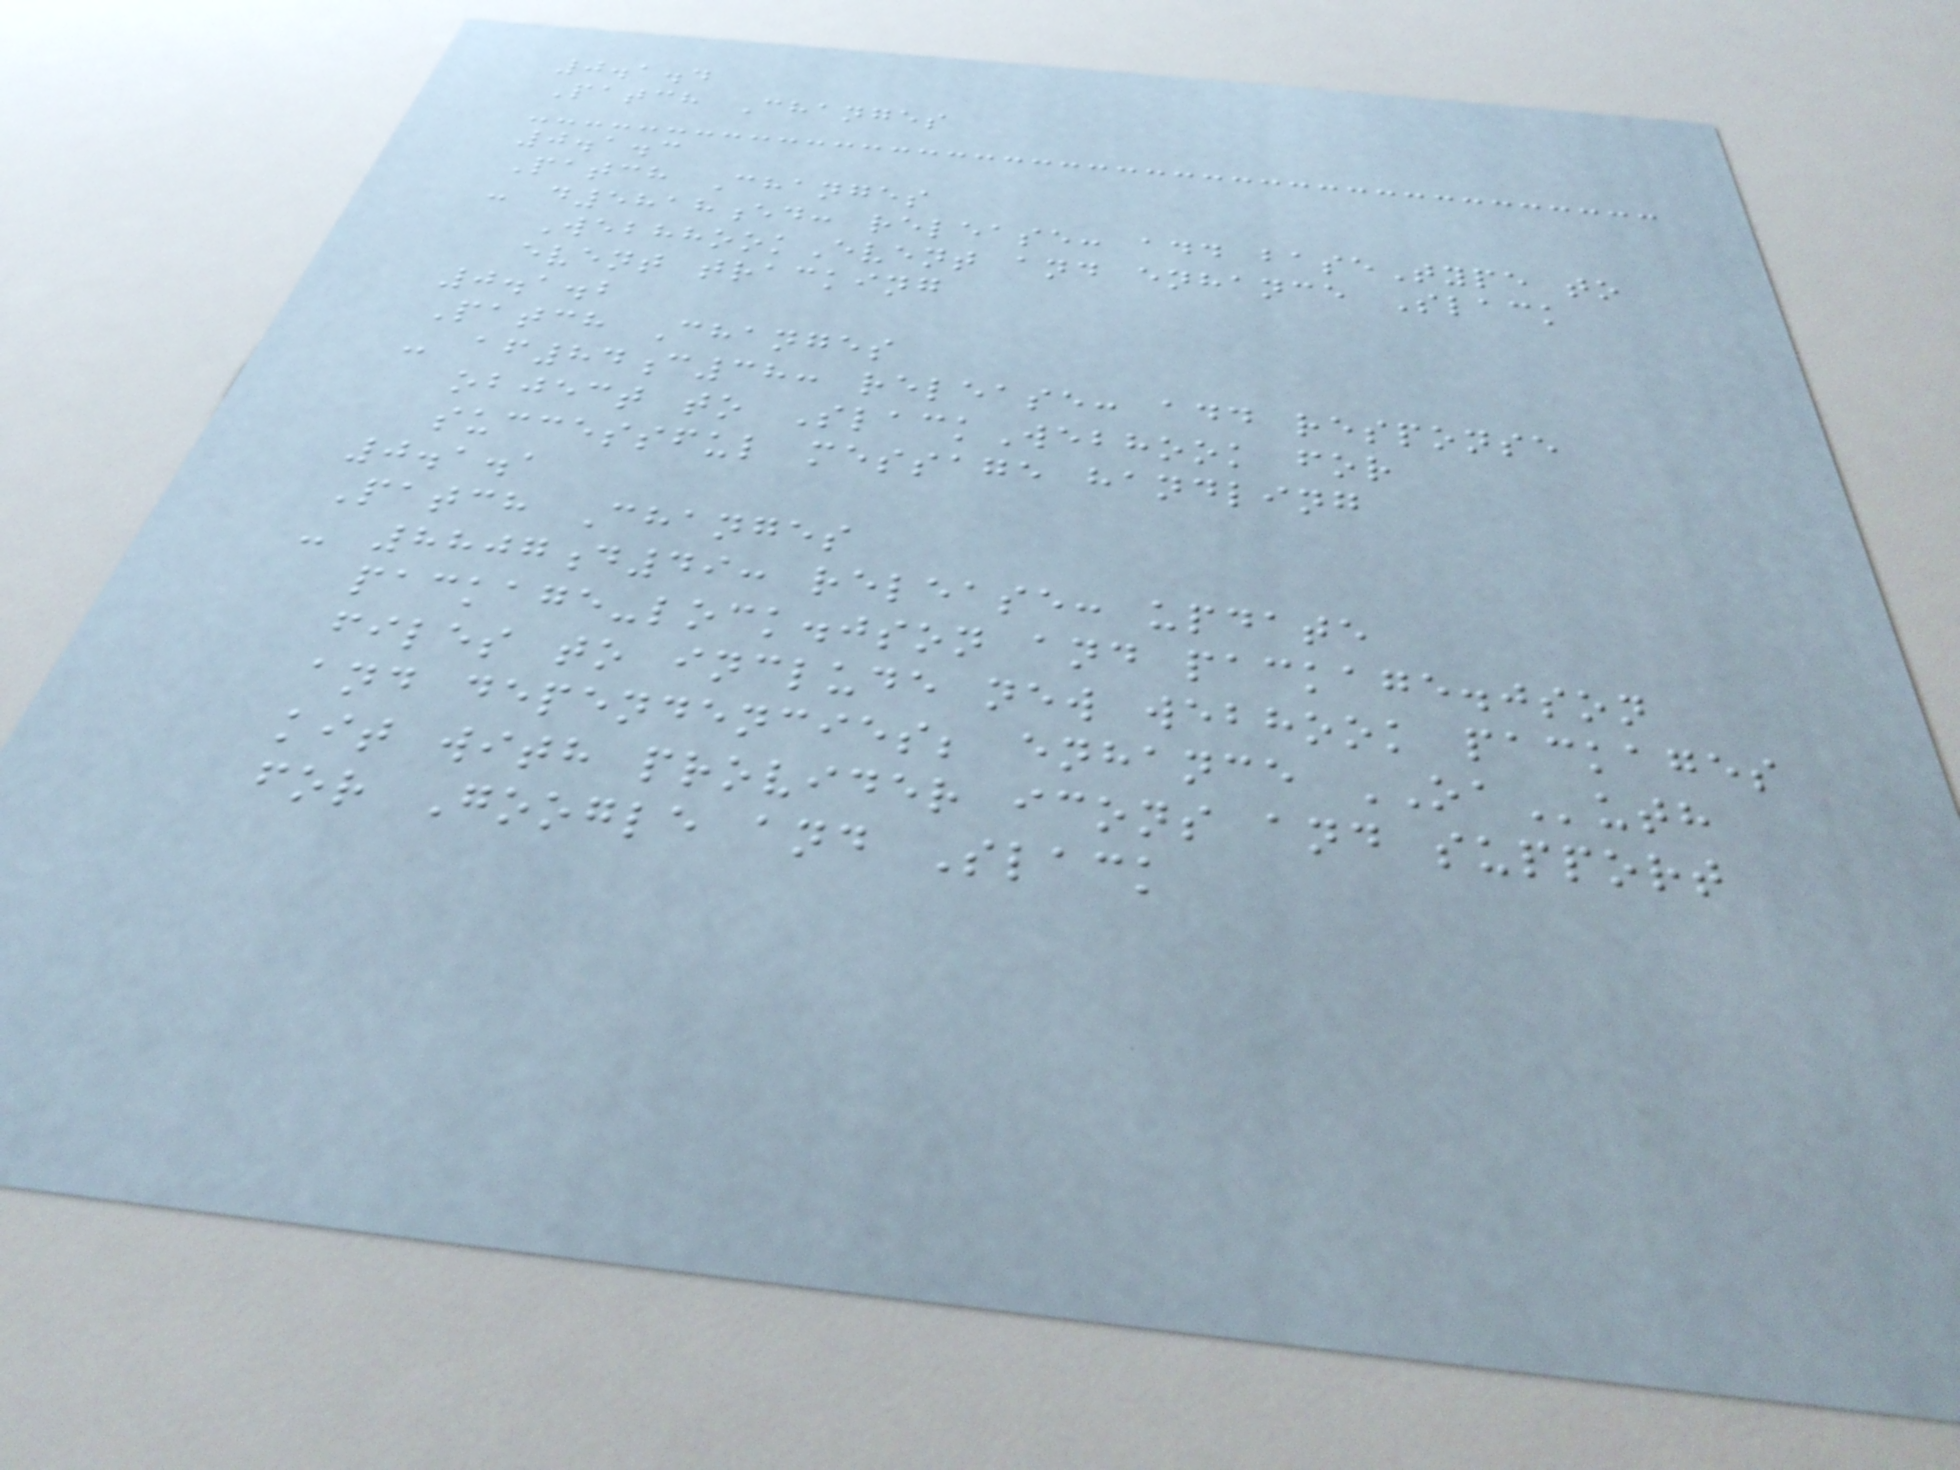0.1.4
Patch Changes
0.1.3
Patch Changes
- d5818ed: release: add baseType to
WebhhookEvent and enhance Slack
event tracking
0.1.2
Patch Changes
- af84c38: release: add response
object to SlackWebhook for
successful message handling
0.1.1
Patch Changes
- 8807d49: release: update
package-lock.json and package.json
files to include new webhook packages
and dependencies; enhance OAuth
kit with provider icons and support
for Google and Slack
